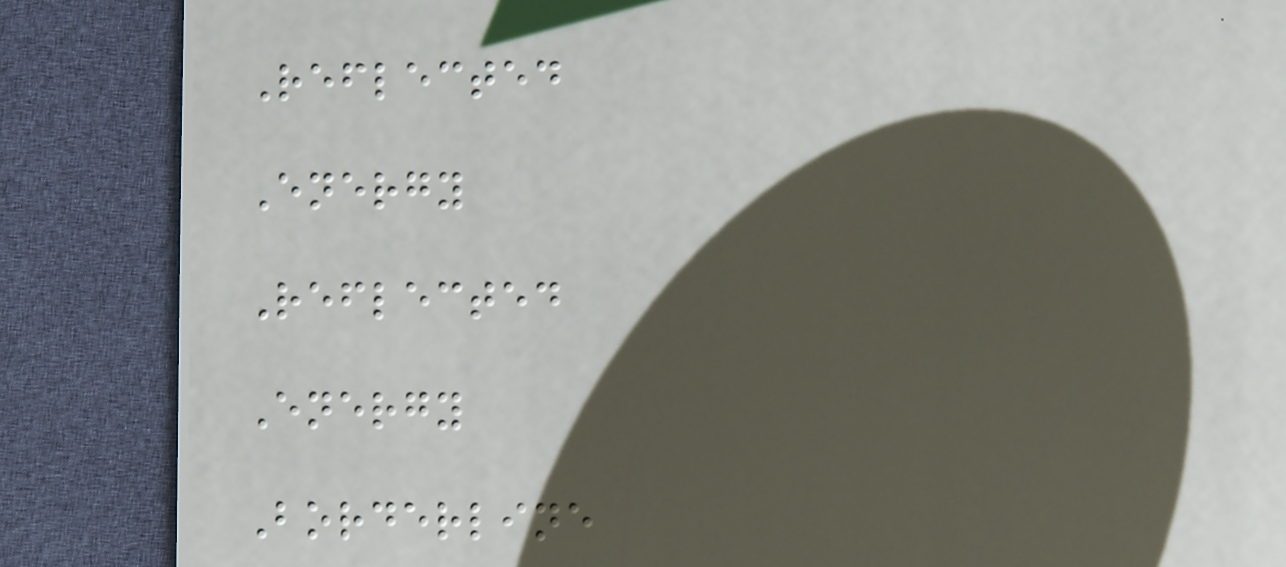Reflected
Energy
Reflected
Energy
Borderline
